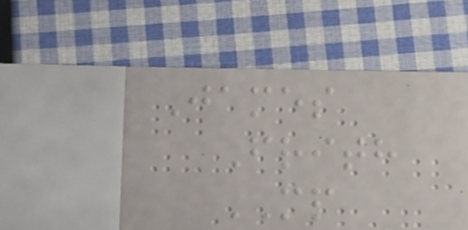James
Frith
MP
